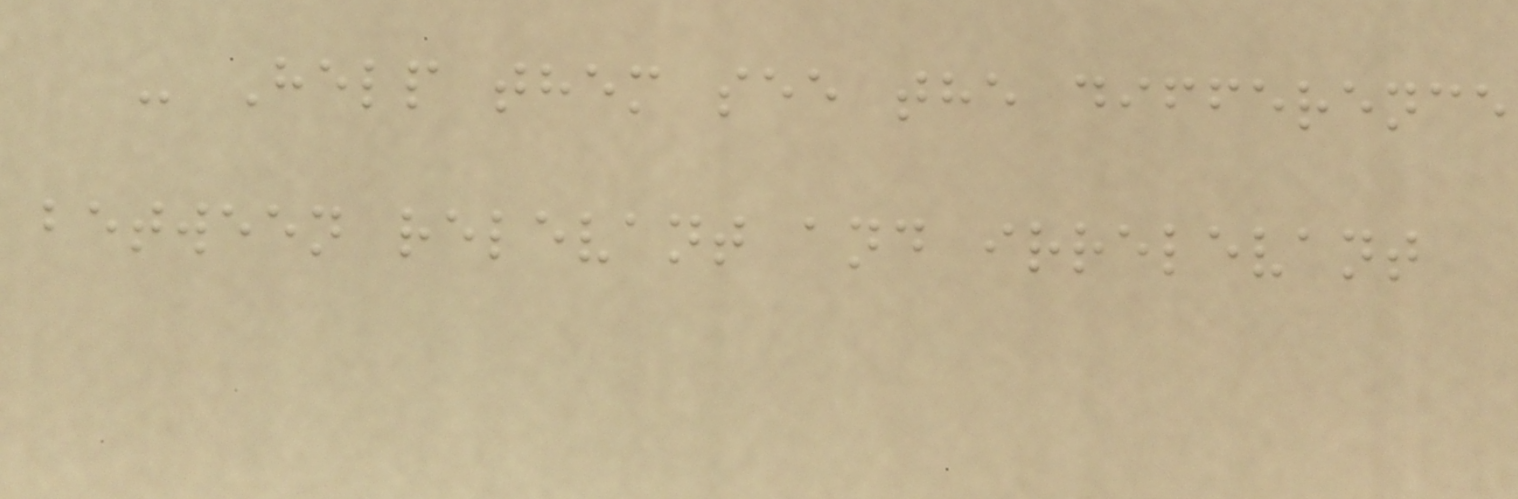- Help them see the difference
between relevant and irrelevant
